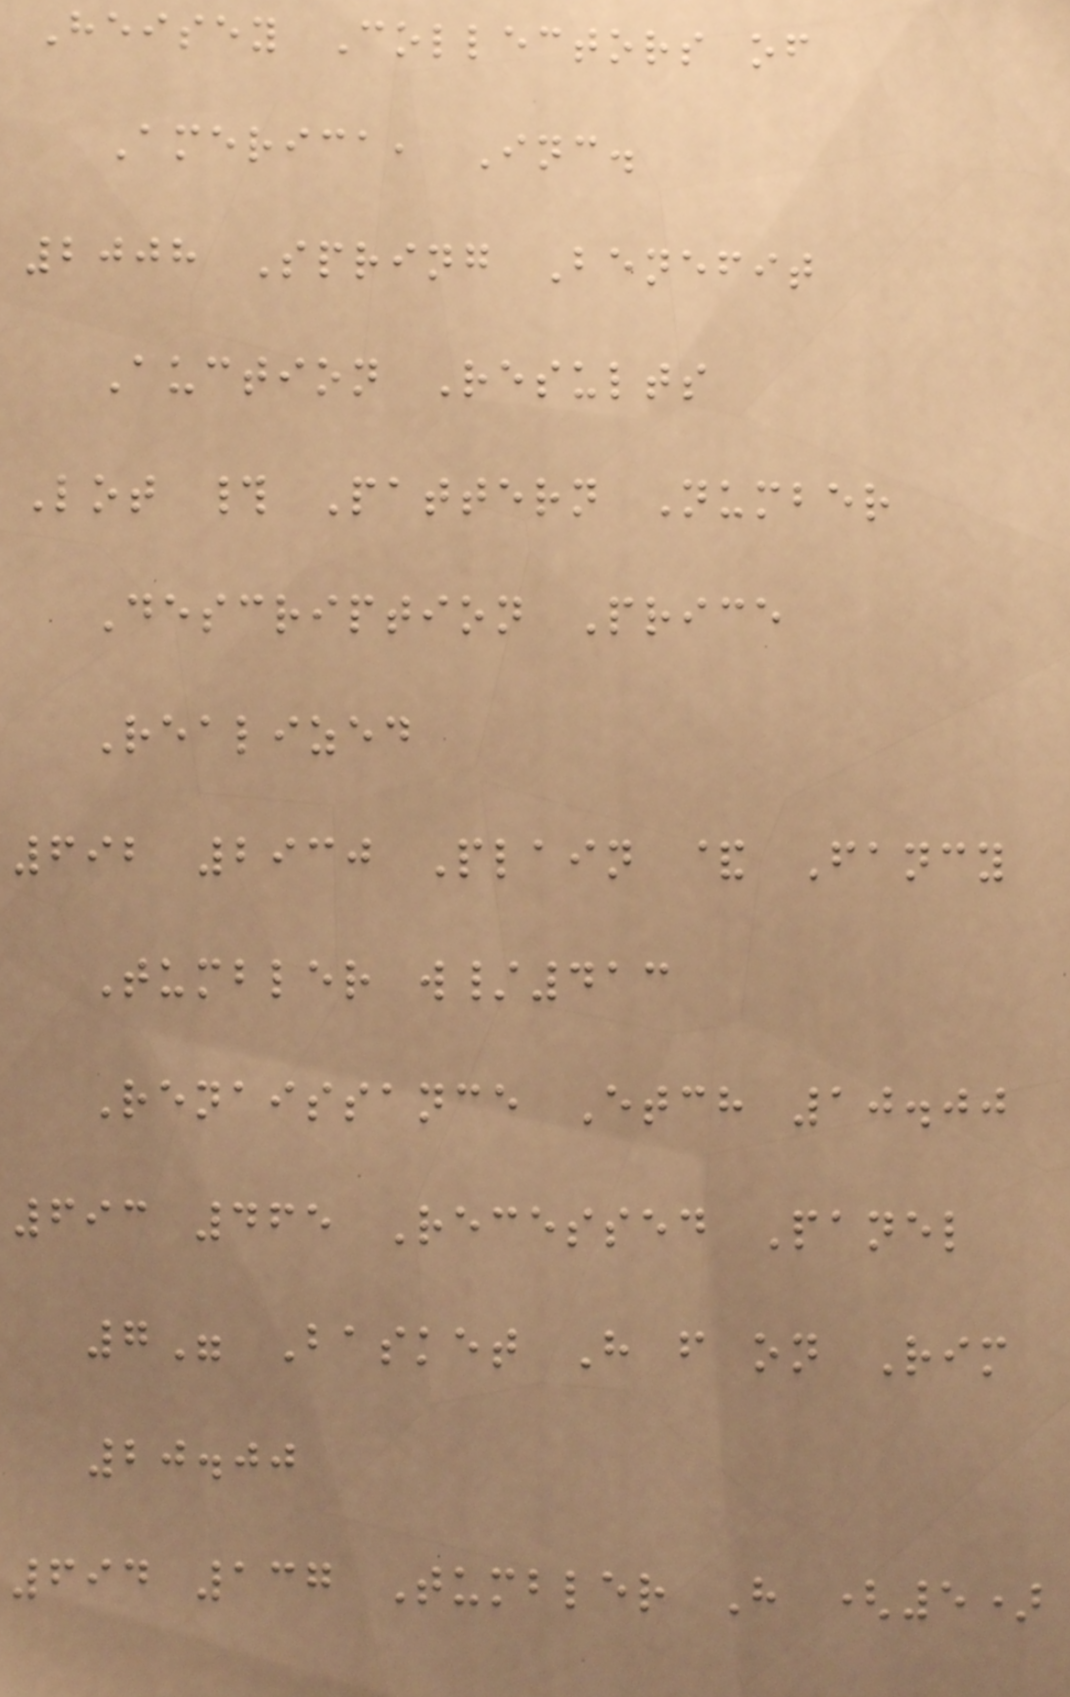Heisey Collectors of
America, Inc.
2008 Spring Benefit
Auction Results
Lot # Pattern Number
Description Price
Realized
692 2930 Plain & Fancy
Tumbler w/413
Renaissance Etch 10.00
693 465 Recessed Panel
7" Basket H f on Rim
20.00
694 137 Tumbler H (5)
